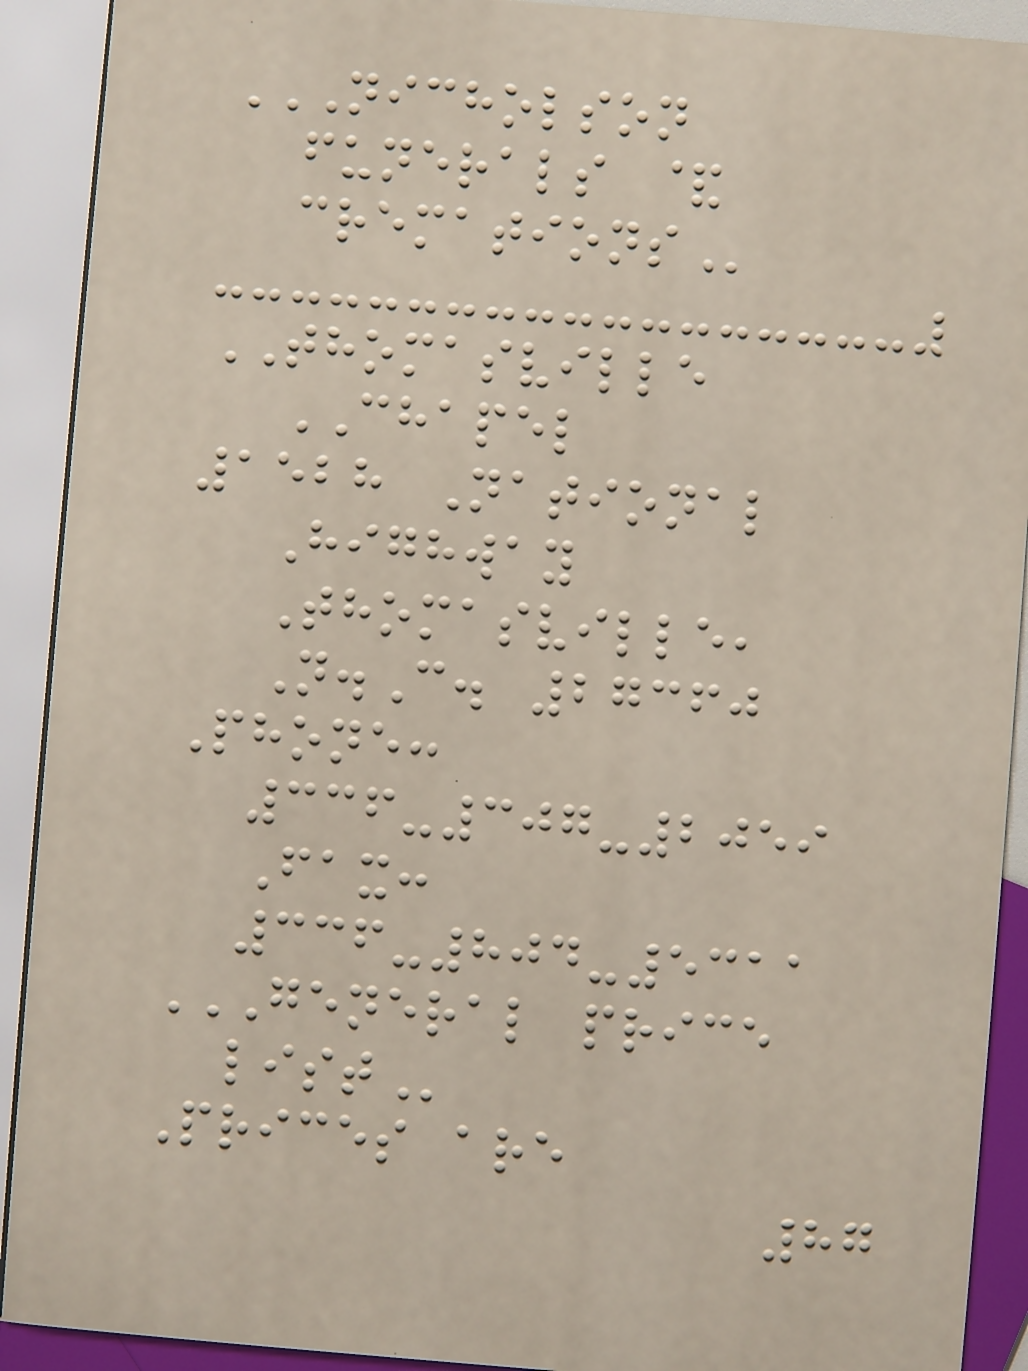NICHOLSON
FUNERALS &
CREMATIONS
THOMASVILLE
CHAPEL
1528 National
Highway
Thomasville,
N.C. 27360
Phone:
336-307-2059
Fax:
336-804-5311
GENERAL PRICE
LIST
Prices are
87
